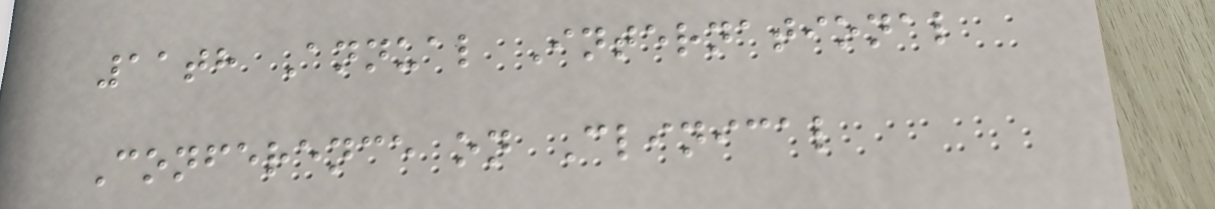11th Annual International
Conference on Clinical
